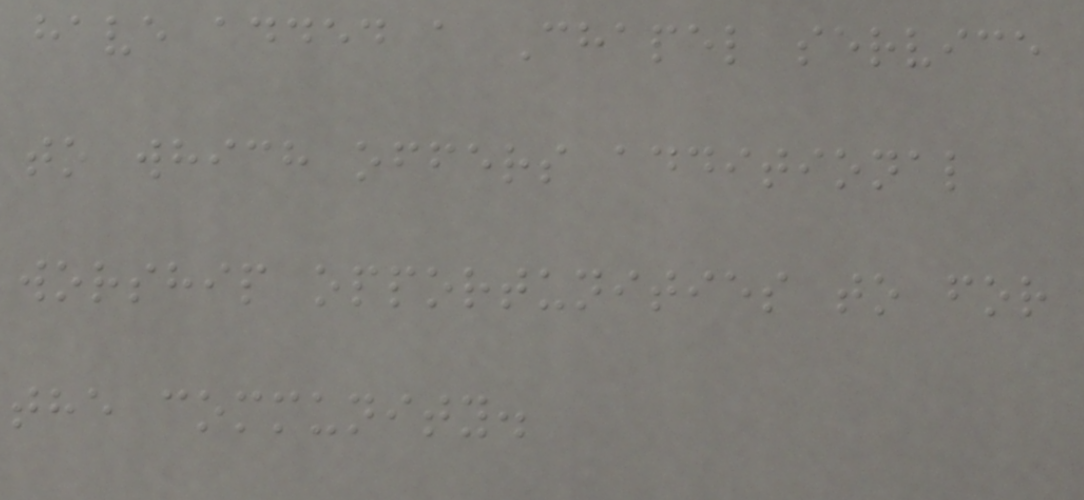have added a Chapel service
to which offers additional
worship opportunities to for
the community.
